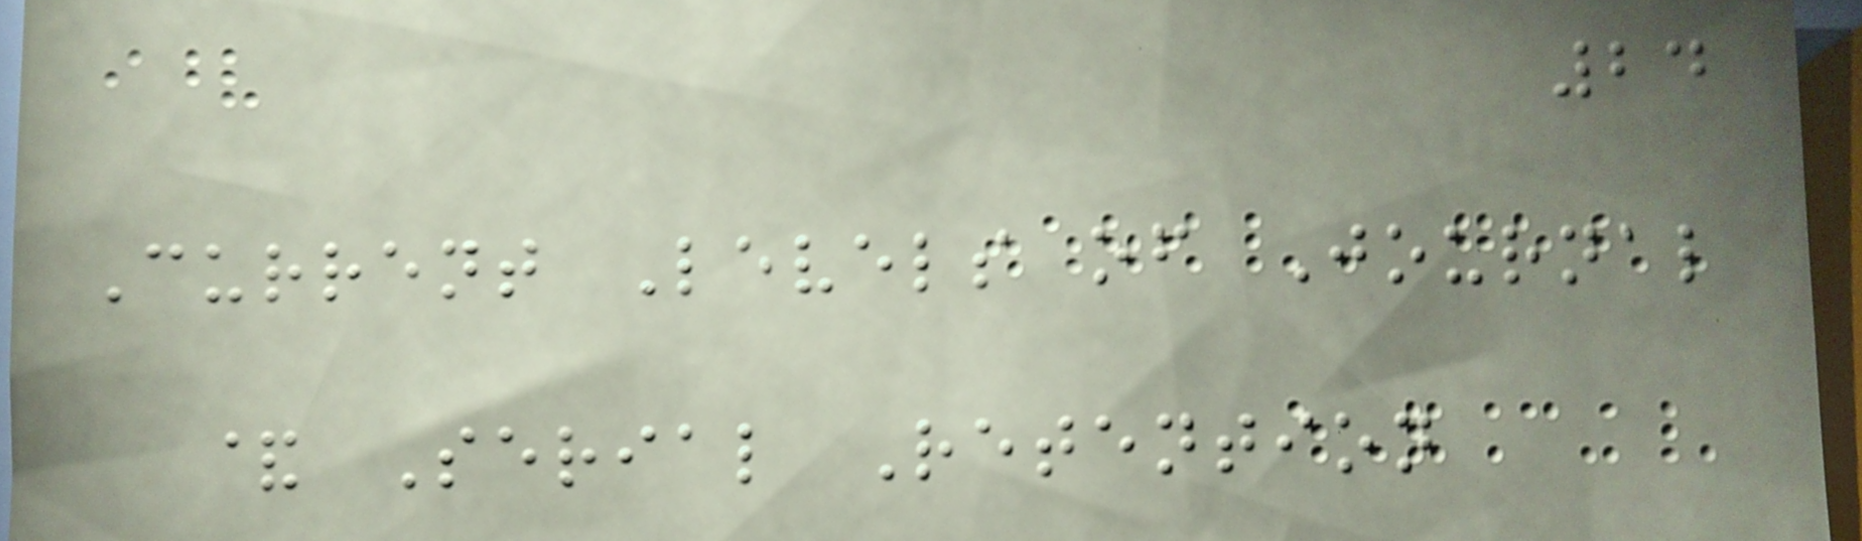24
Current Levels of Journal
& Serial Retention
